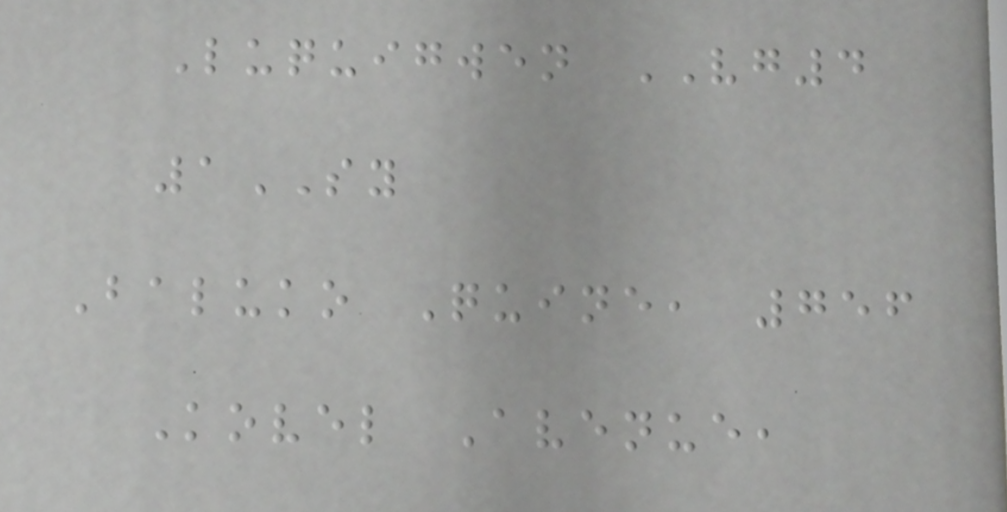Luquigwen VG4
1SY
Baluko Quine, 756
Kovel Avenue,
